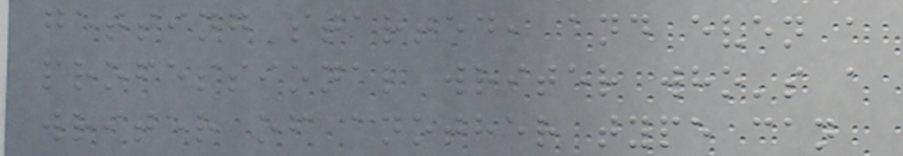getting started, and even a
professional writer who's a
writer of another type can
